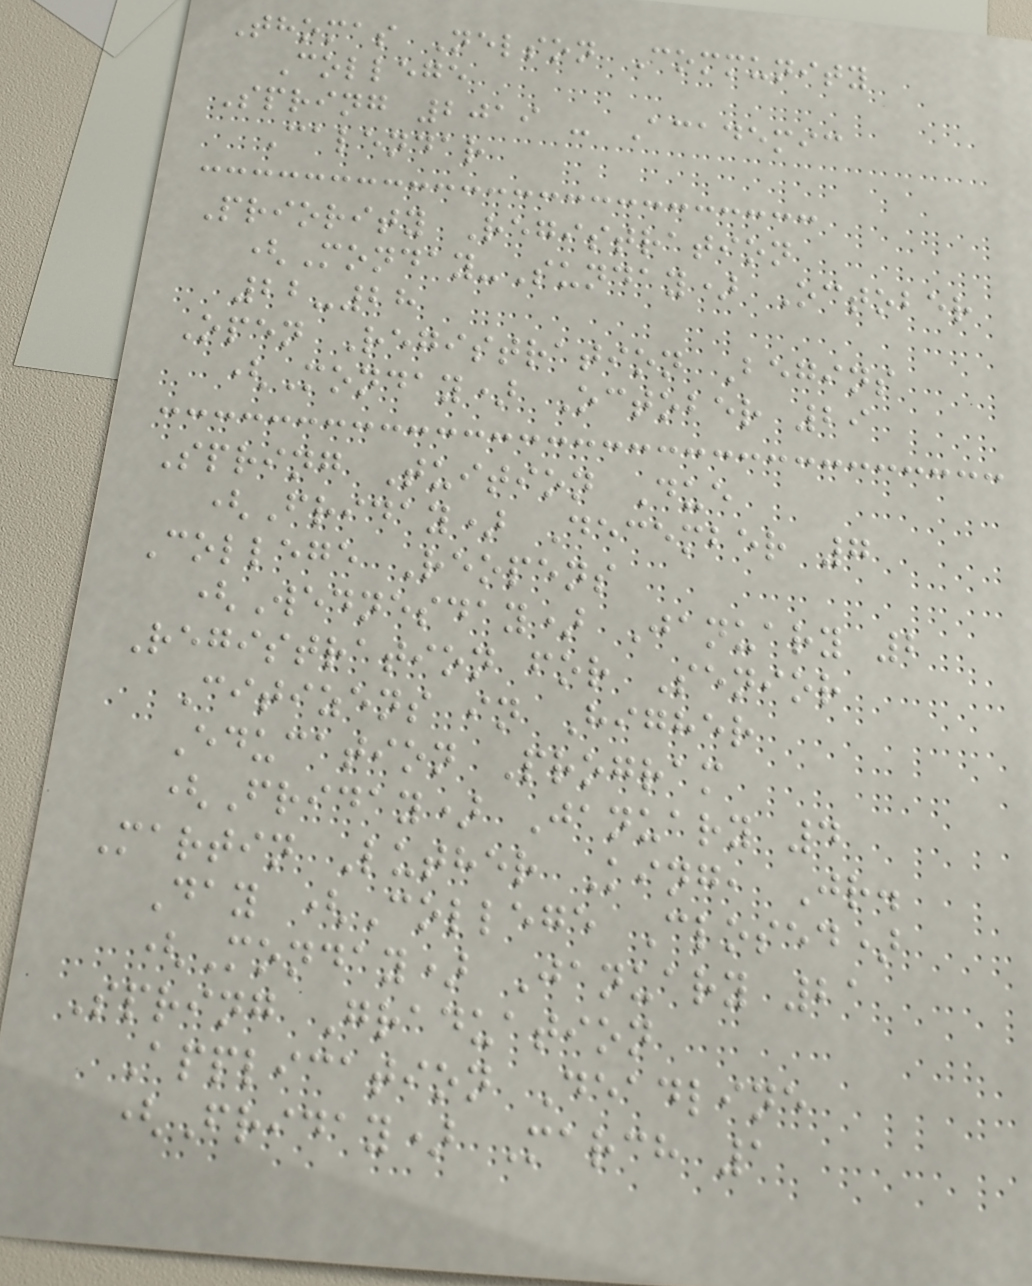Thomas Nelson Community
College
Spring 2019 - Academic
Calendar
Priority Registration
(Monday-Sunday) October
22-28
Open Registration Begins
(Monday) October 29
Spring Tuition Due
(Friday) December 7
College Reopens
(Wednesday) January 2
Registration for Senior
Citizens in Higher
Education Program
(Friday) January 4
Martin Luther King, Jr.
Day (College Closed)
(Monday) January 21
Spring Graduation
Application Deadline
(Friday) March 1
